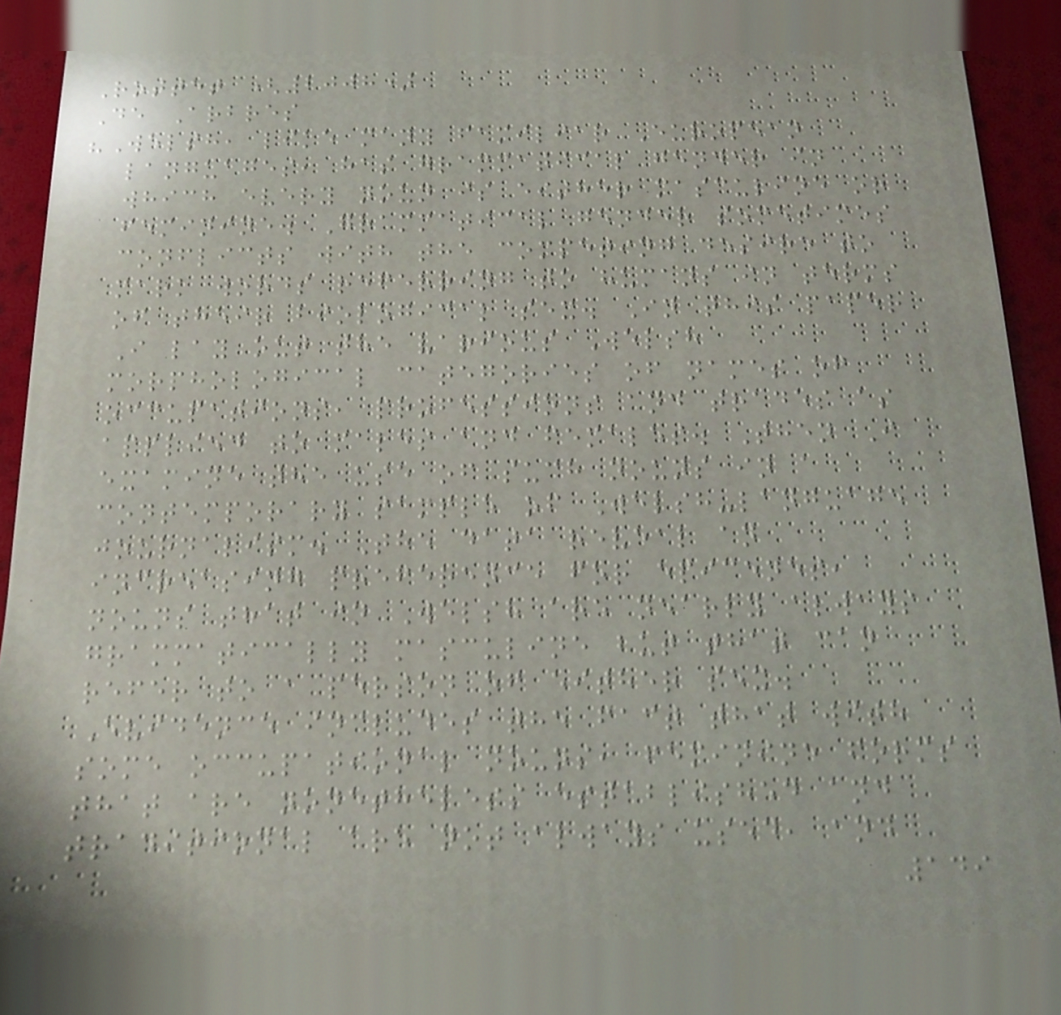Rottet (2008)
De Arbres
"Welsh, like many familiar European
languages, has grammatical gender in
which every noun is either masculine or
feminine. Grammatical gender sometimes
conflicts with the competing desire to
mark words referring to humans in terms
of their biological sex. In this paper
I lay out the various Welsh
morphological categories of names of
occupations, professions and trades as
applied to males and females. Then I
examine the use of such nouns in a
contemporary sample of Welsh-language
journalism. The data reveal an
increasing preference for epicenes,
nouns that in Welsh are nearly always
grammatically masculine but that can
refer to a person of either sex.
Evidence includes the fact that with
some occupational nouns, feminine forms
that are nonetheless established and
traditional are not always used, and
149
